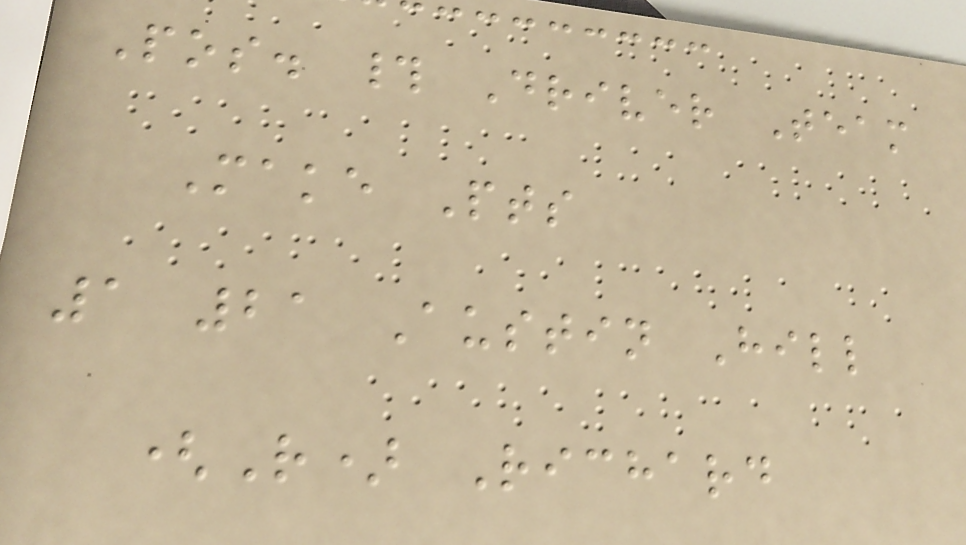Pos. # Driver Team
Make Pts
1 21 Austin Hill
(R) Richard
